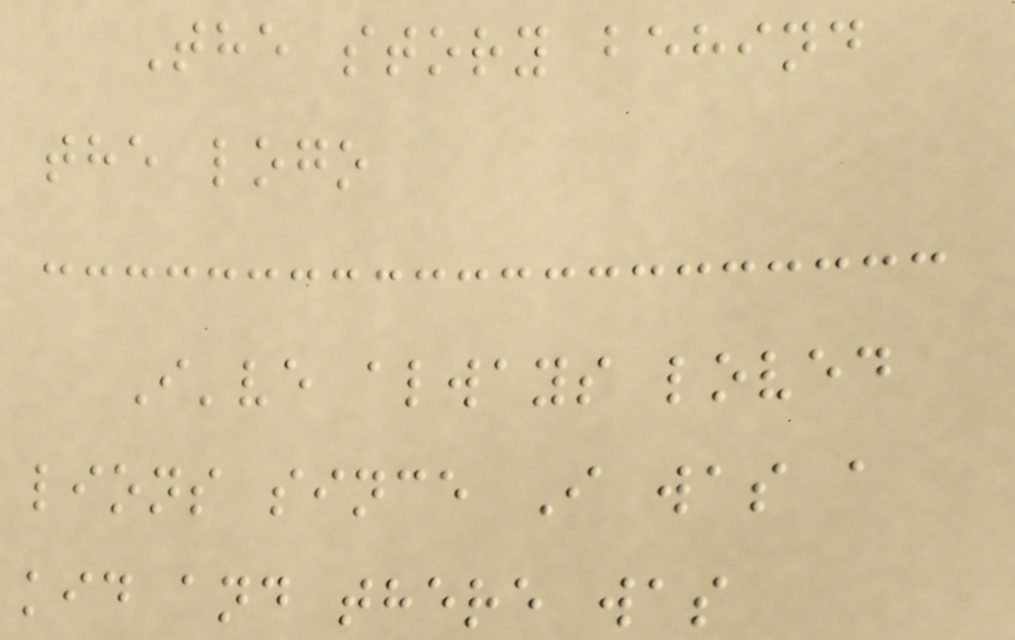The story behind
the logo
I've always loved
lions since I was a
kid and there was
